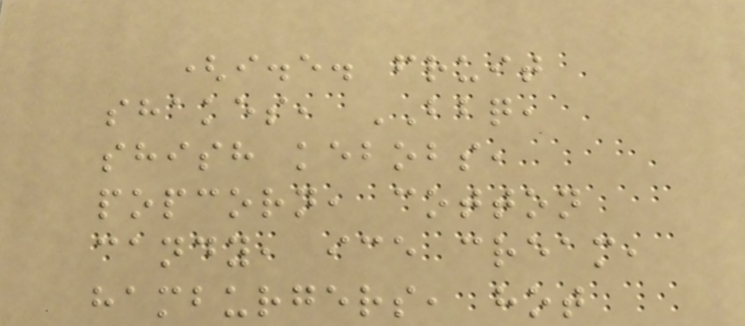(i.e. fruit
shakes, BBQ,
shish kebobs,
popcorn, cotton
candy, ice cream,
hamburgers, hot
